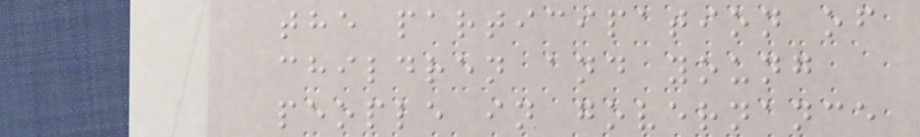the participation of
children and young
people in governance
